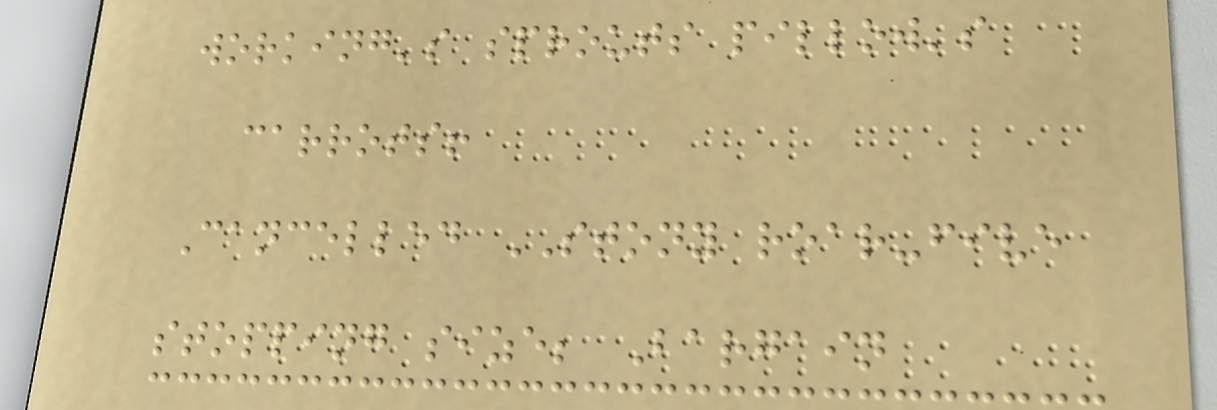working's sprouts pillow's
carrots!
Cancelled STONY roar-five
stopping size; Bargain
